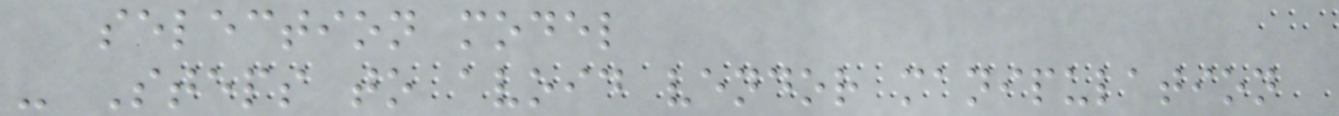selection model
- Steps to avoid vendor manipulation
